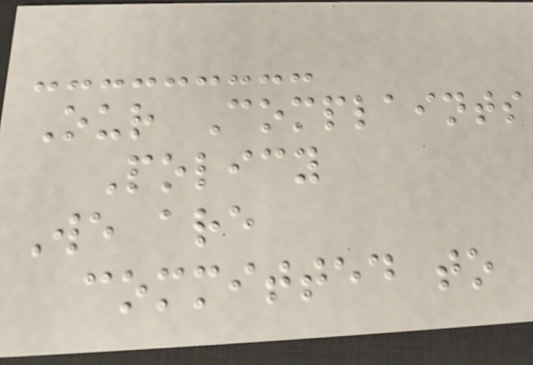Our Complaints
Policy
We are
committed to
